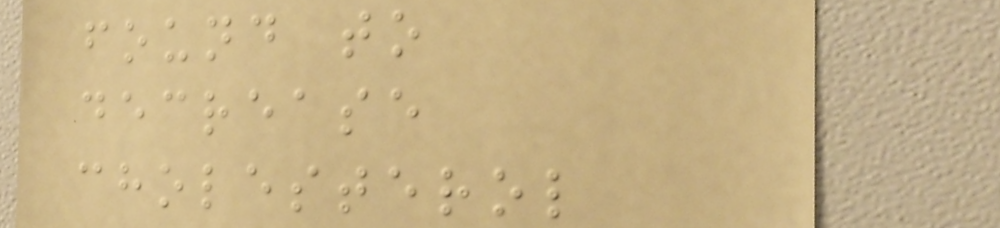found to
decrease
cholesterol
